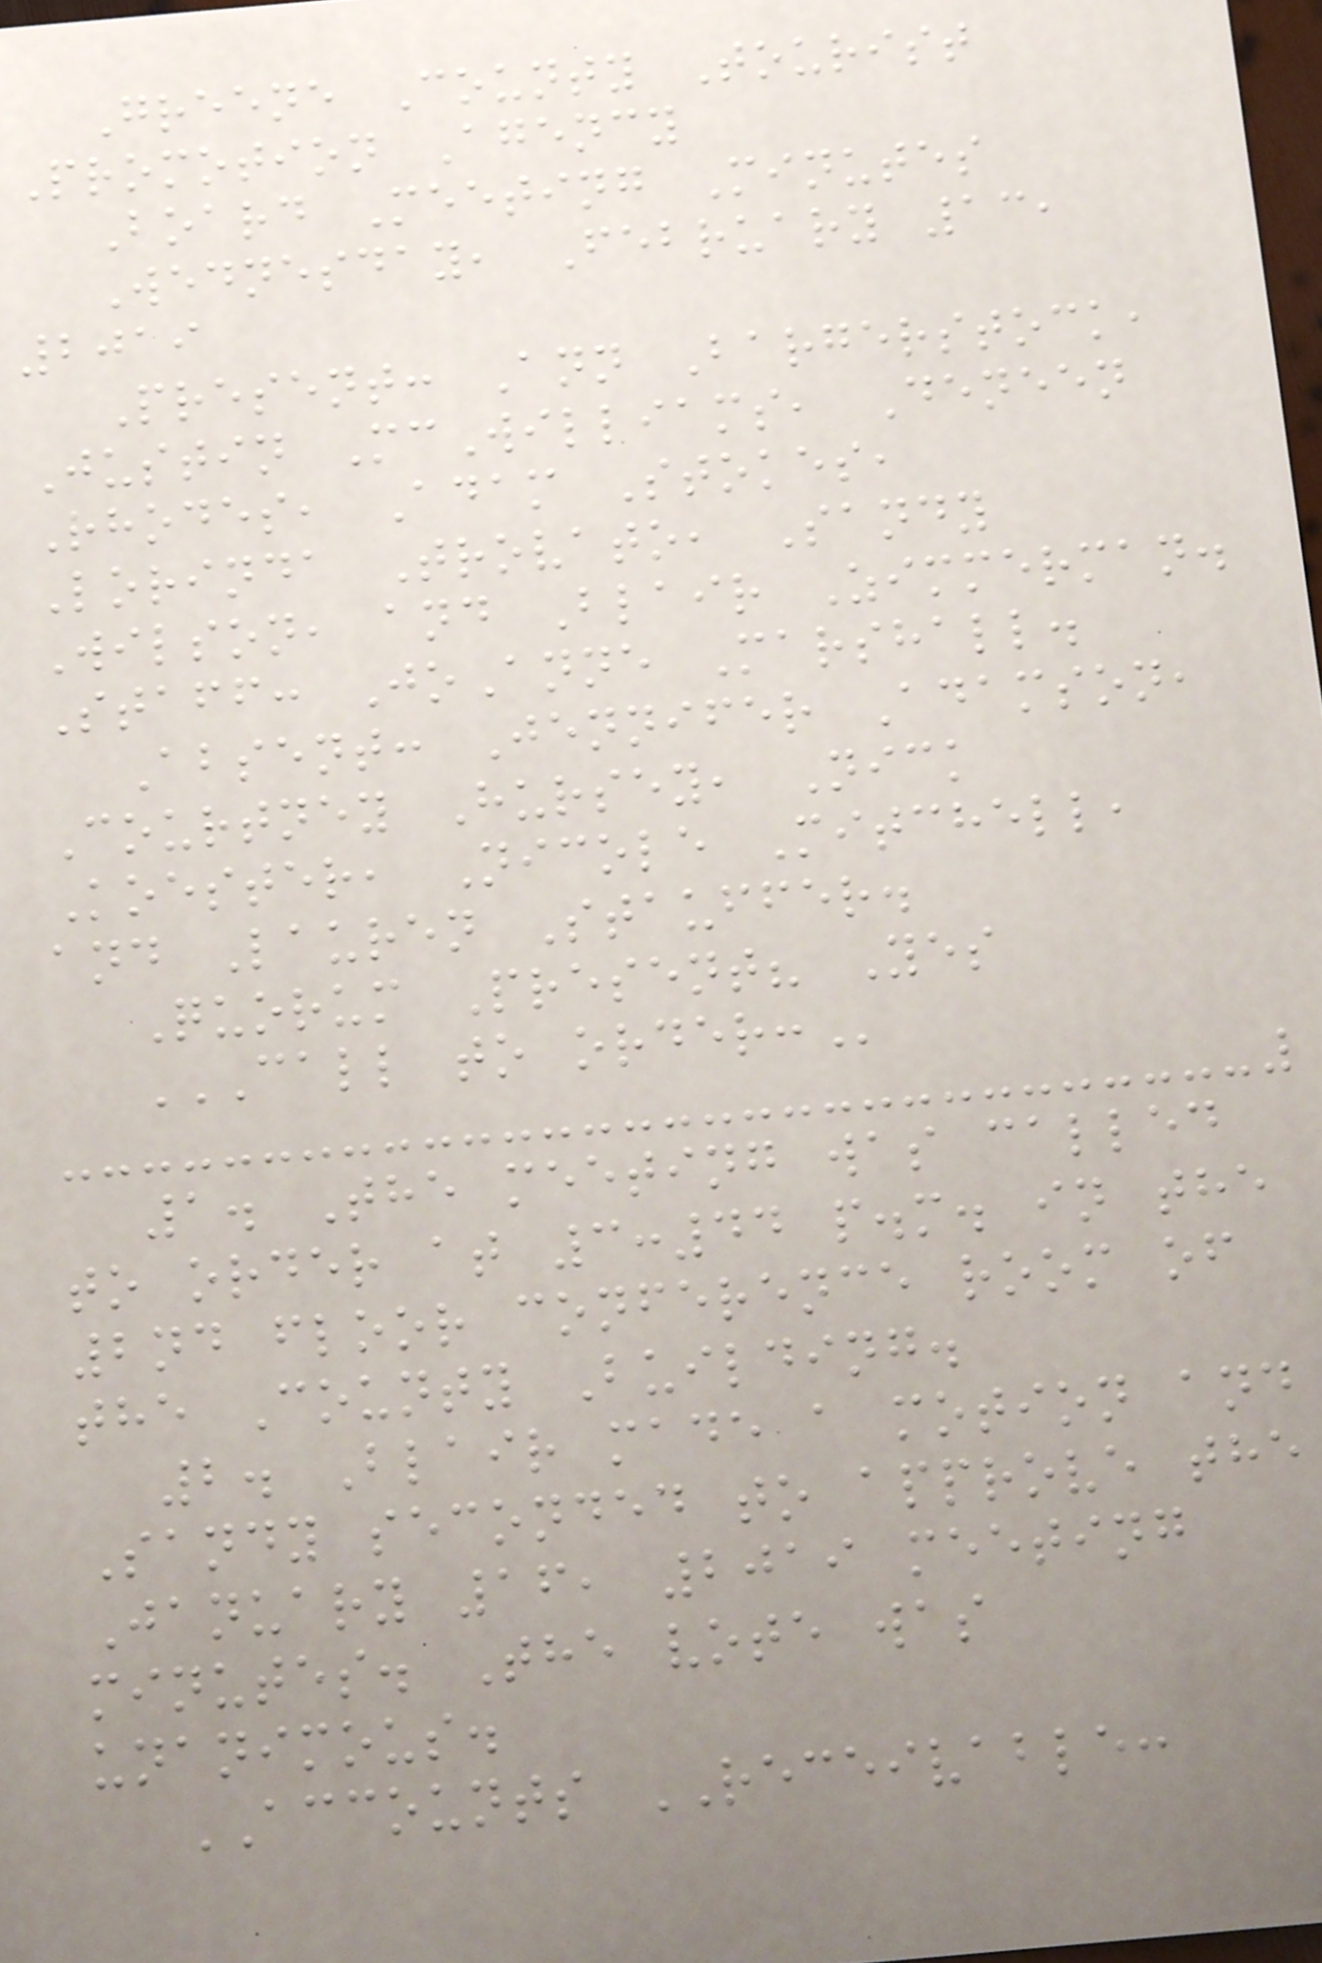Greene County Tourist
Promotion Agency
Board Meeting Minutes
Wednesday, February 13,
2019
Present: Ann Bargerstock,
Justin McWilliams, Deneen
Rhodes, Adam Stokes,
Lorinda Trovato, Sandy
Wilson, and Blair Zimmerman.
Staff: JoAnne Marshall.
Absent: Jennifer Adamson,
Courtney Hursey, Nick
Koester, Nicole Mitchell,
and Lauren Stauffer.
Quorum Present? Yes
CALL TO ORDER:
1. The meeting was called
to order at 3:44 p.m. in the
2nd floor conference room of
the County Building.
2. Blair made a motion and
Sandy seconded to approve the
January 16, 2019 meeting
minutes. The vote was
unanimous.
ACCOUNTS RECEIVABLE:
